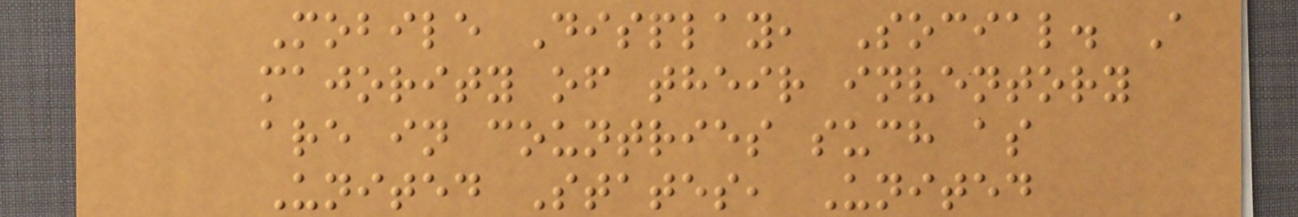Mobile Display, Social. A
majority of their inventory
are in countries such as
United States, United
